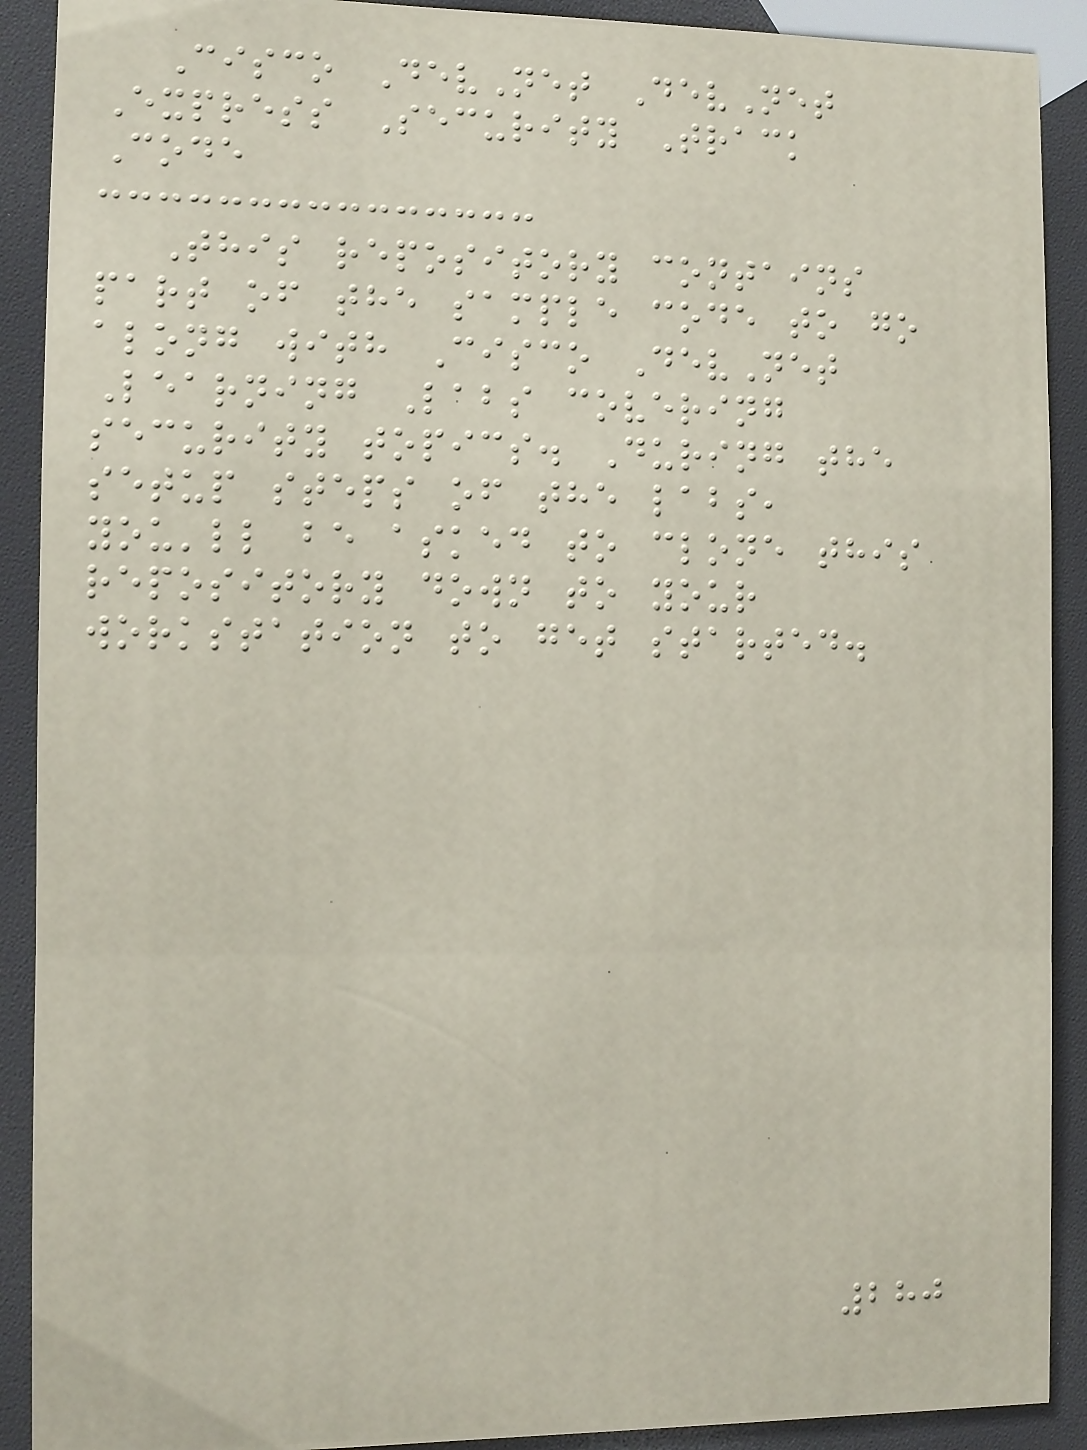Cisco DevNet DevNet
Express Security Track
Code
This repository contains
part of the sample code to go
along with Cisco DevNet
Learning Labs covering
security topics. During the
setup steps of the labs,
you'll be asked to clone this
repository down to your
workstation to get started.
280
